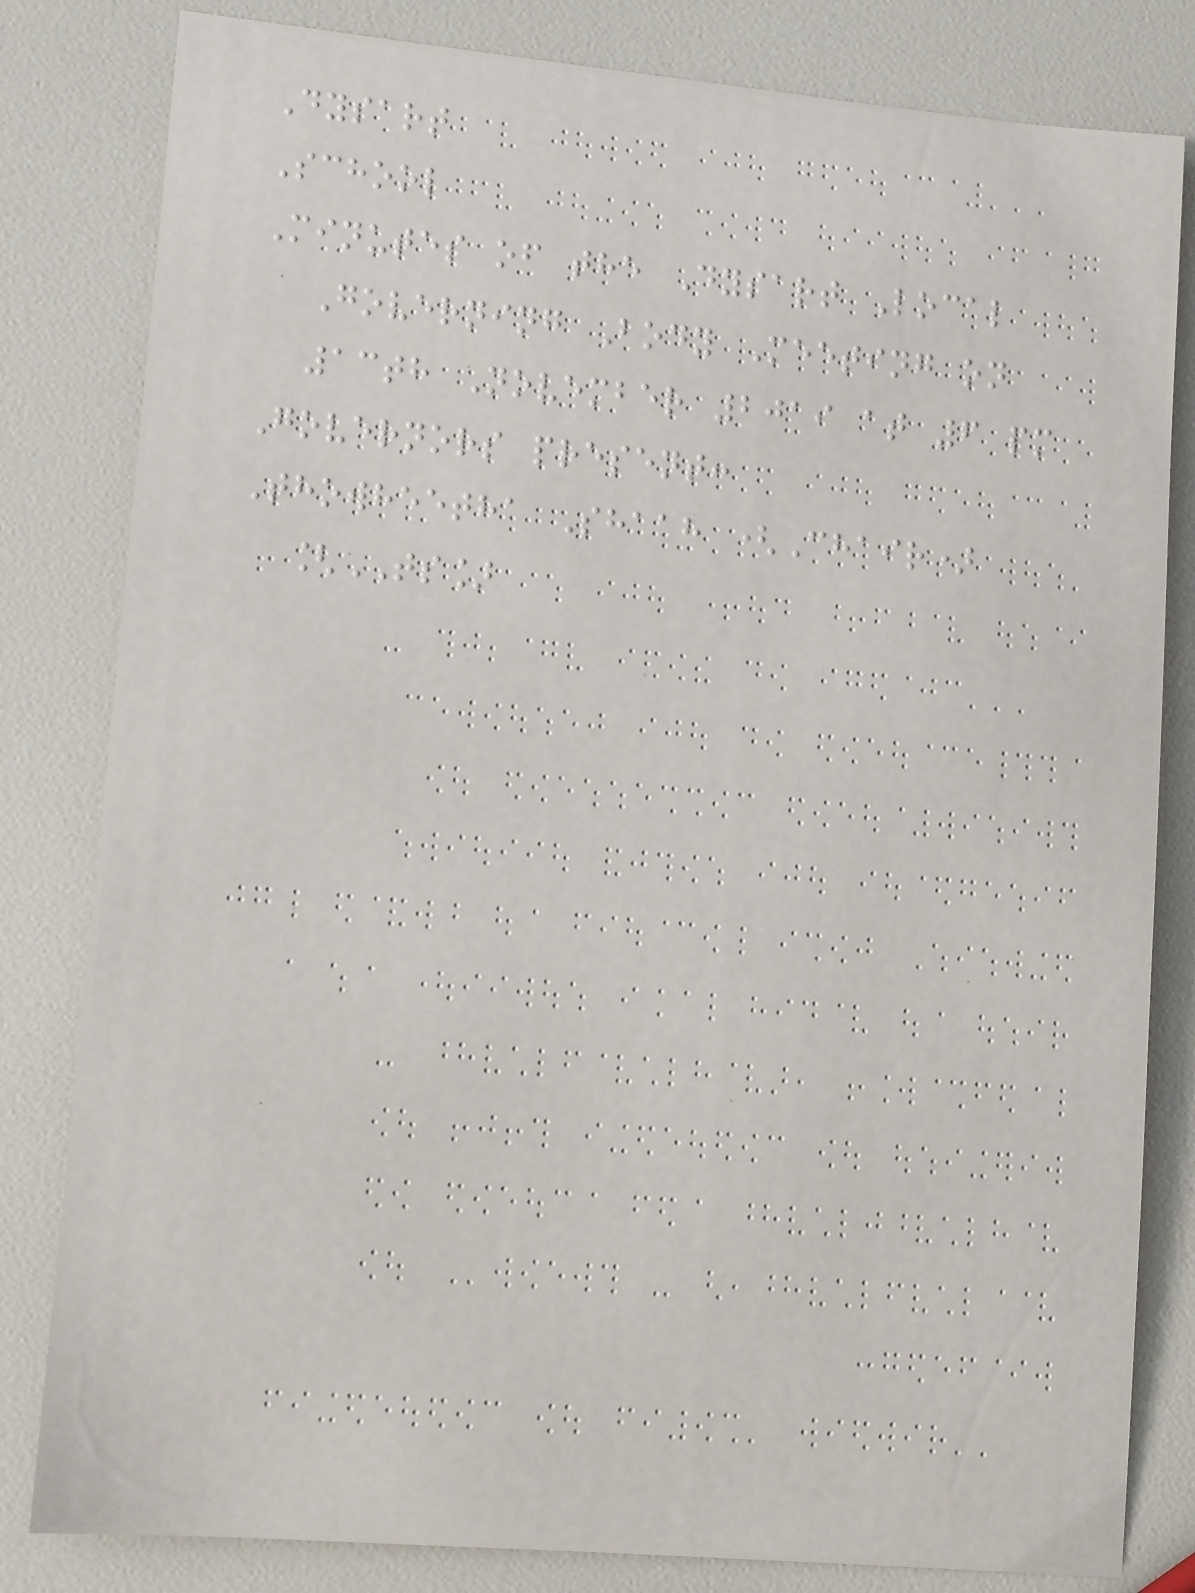Dysart
School
Minutes of the Dysart Local
Governing Body Meeting on
13th November 2019 at 6 pm
Governors present:
Thowheetha Shaah (Chair)
[TS]
